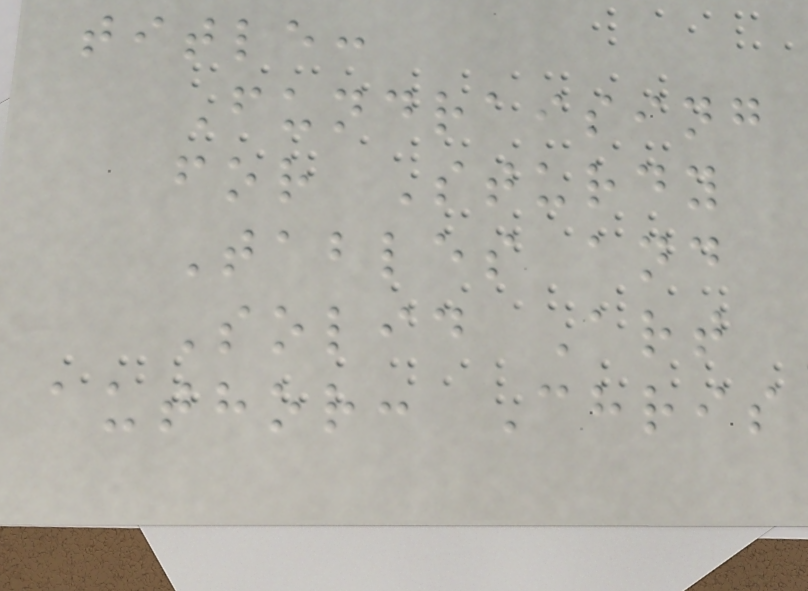title:
Fundraising
for Sturdy
Tables and
Solid Art
author: Chris
